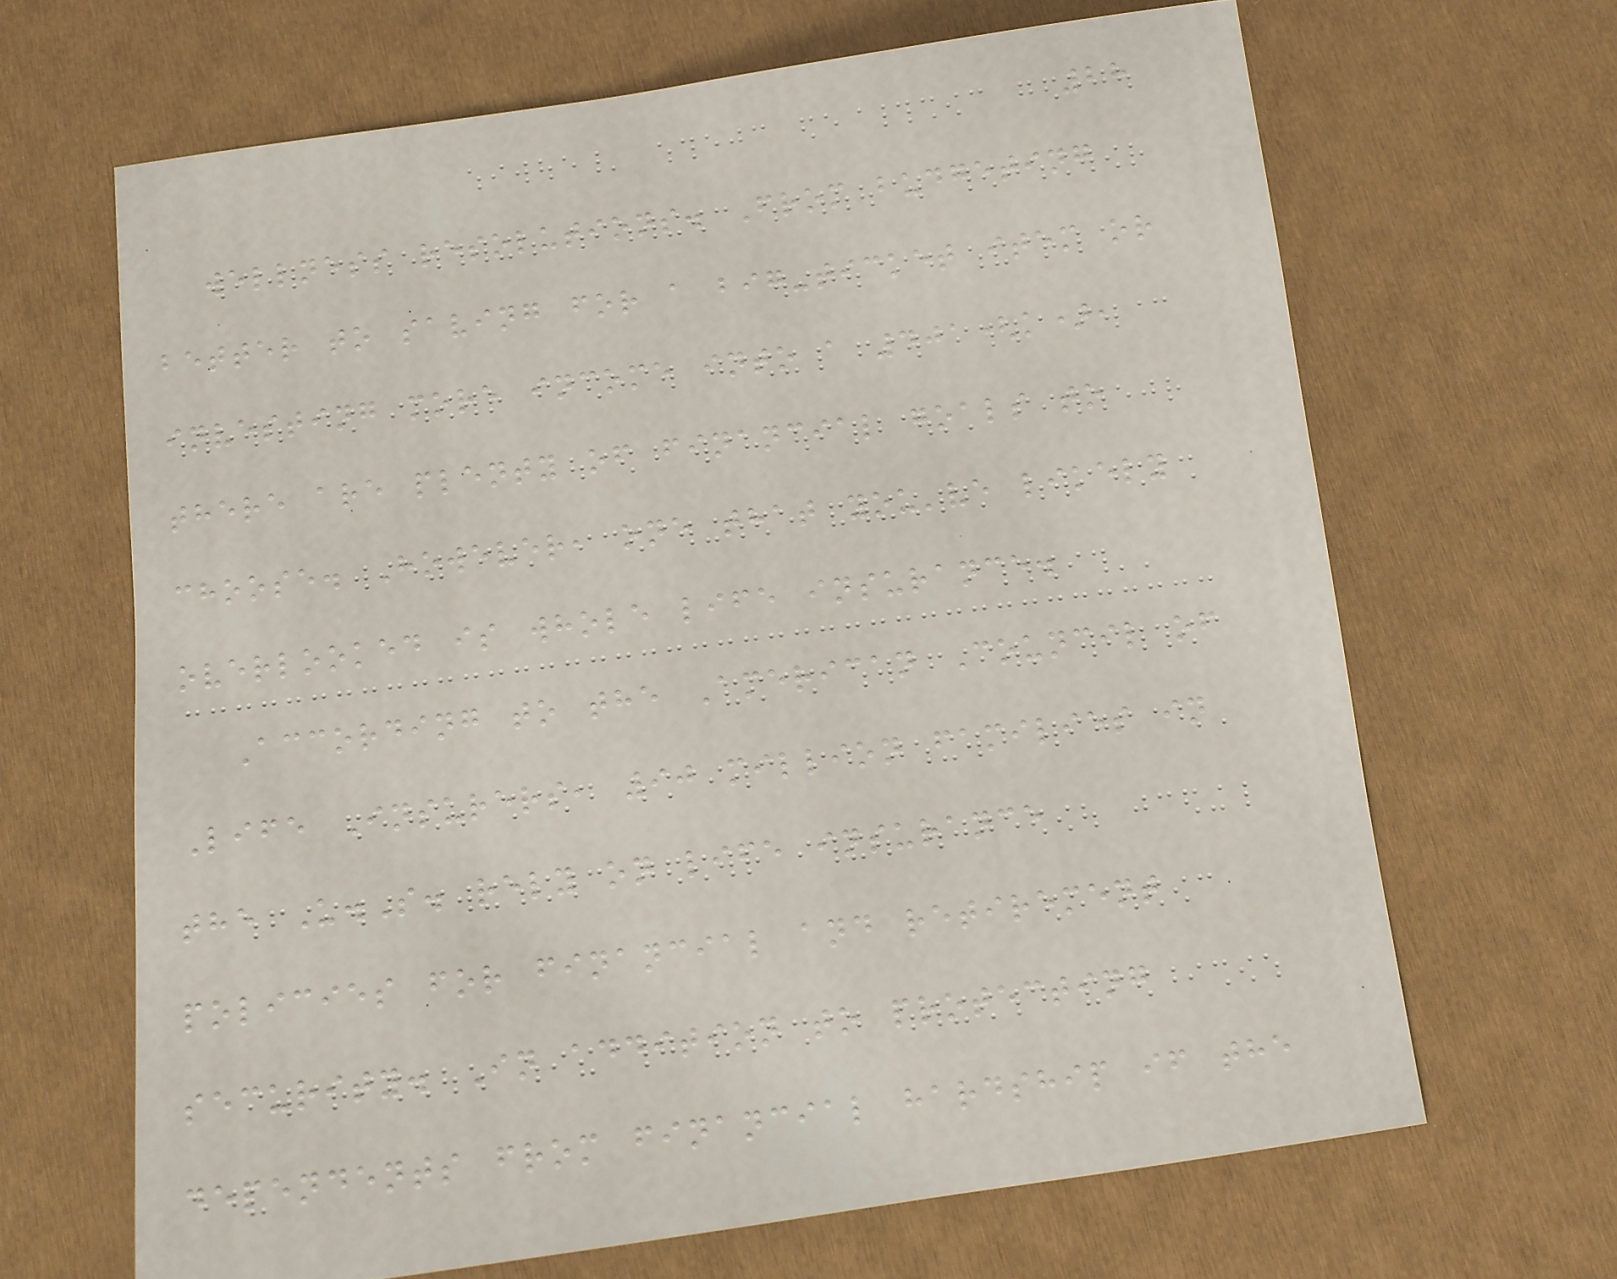28
wellness resolutions. From budgeting
better to saving for a big-ticket item or
investing more income into a 401(k),
there are plenty of financial goals to
choose. However, one that you've likely
overlooked is whole life insurance.
According to the American Council of
Life Insurers, 90 million families in
the U.S. rely on life insurance
policies for financial and retirement
security. In addition to protecting
dependents from financial hardship if the
